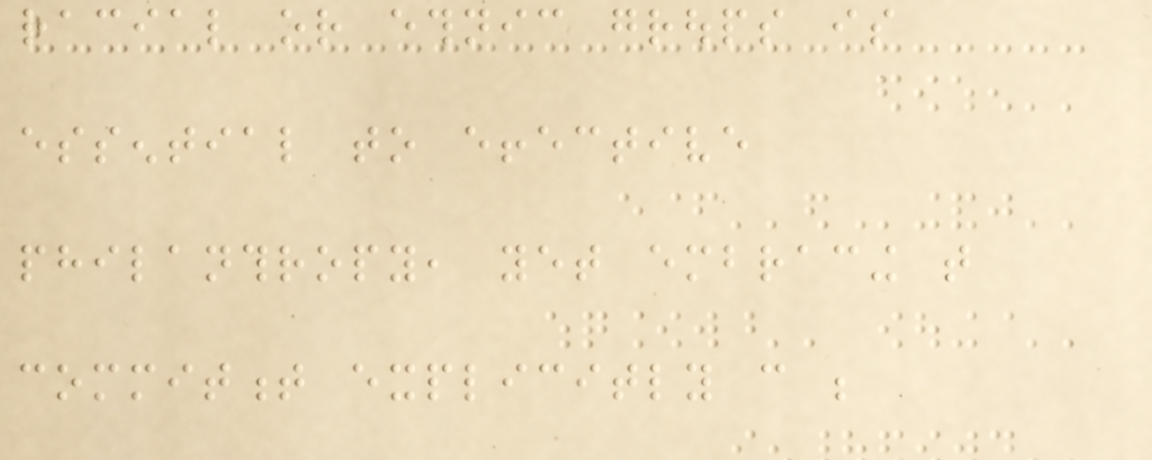racial or ethnic groups is
essential to effective
philanthropy, yet embracing that
commitment explicitly can be
